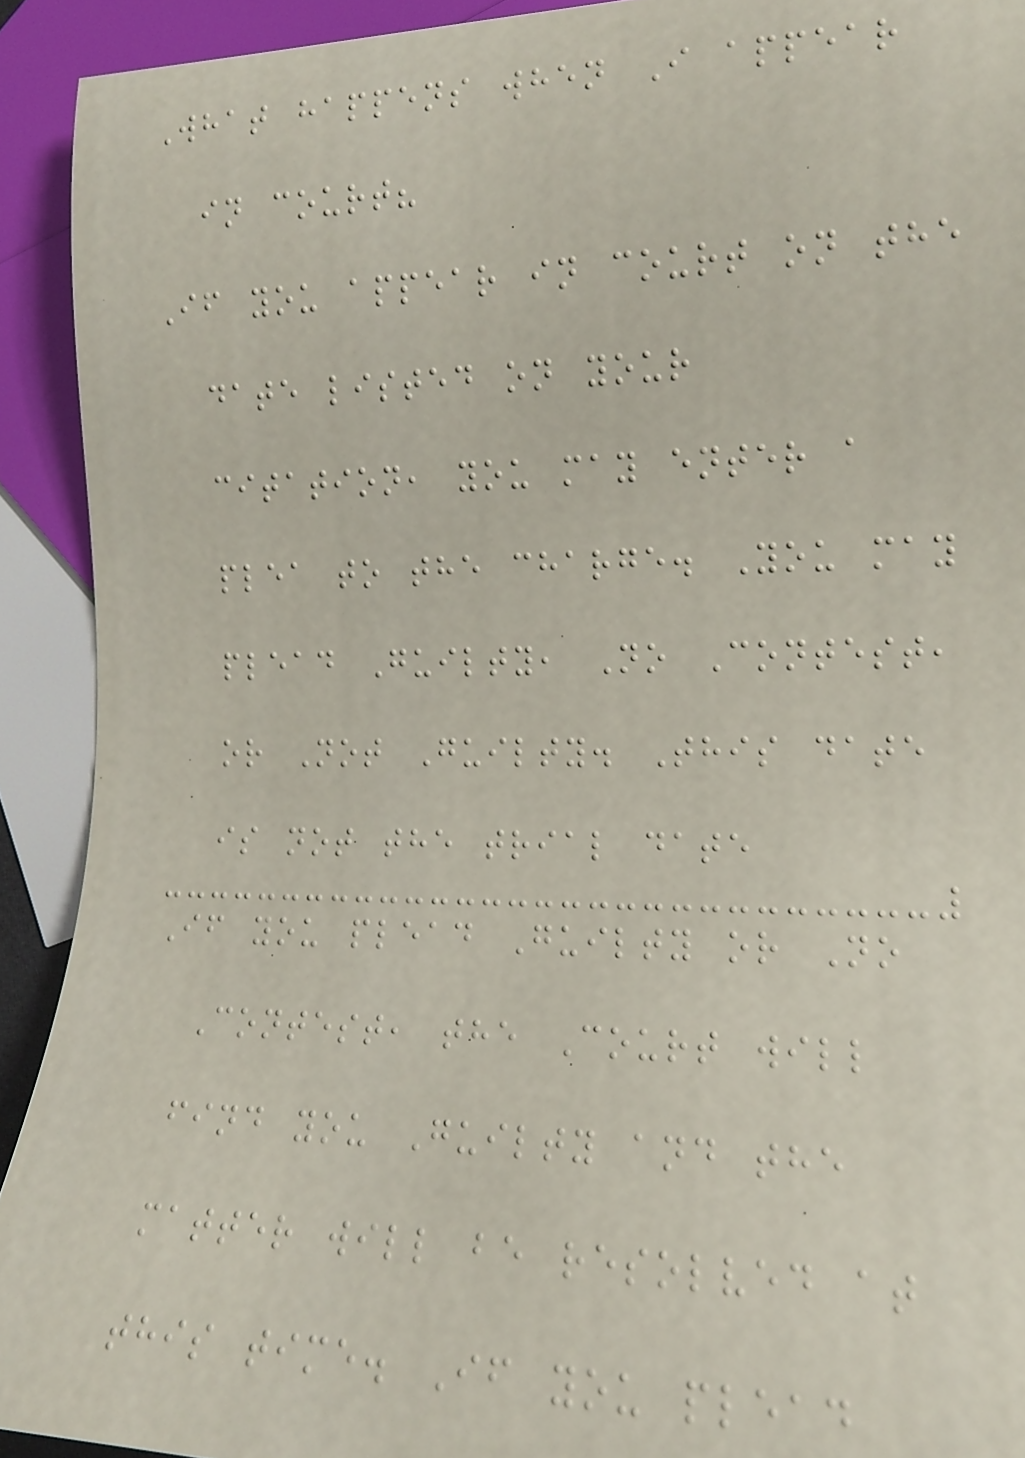What happens when I appear
in court?
If you appear in court on the
date listed on your
citation, you may enter a
plea to the charge. You may
plead Guilty, No Contest,
or Not Guilty. This date
is not the trial date
If you plead Guilty or No
Contest, the Court will
find you Guilty and the
matter will be resolved at
this time. If you plead
